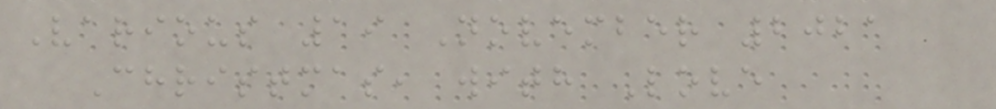Various 19 November 2021
Christmas, with Love
